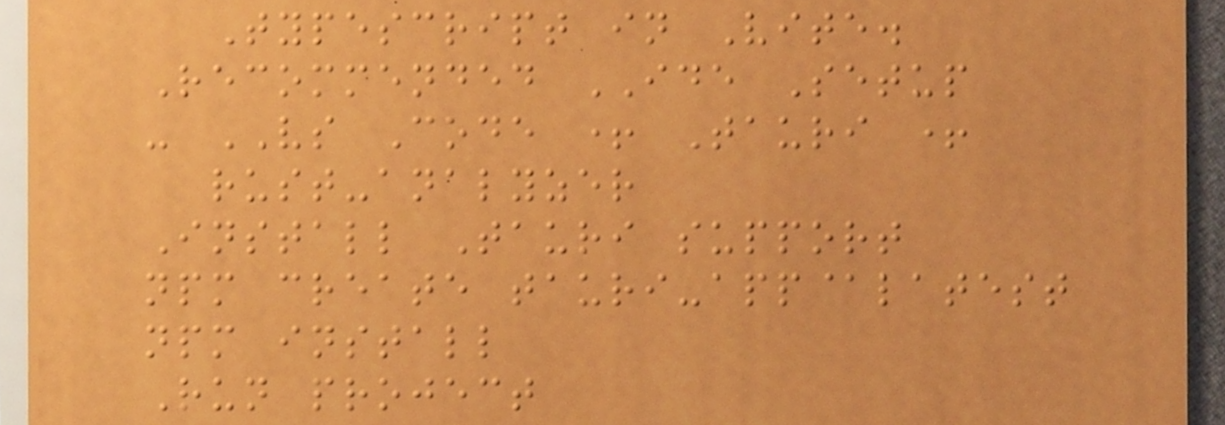Typescript in Vite.
Recommended IDE Setup
- VS Code + Tauri +
rust-analyzer
Install Tauri support
npm create tauri-app@latest
npm install
Run project
